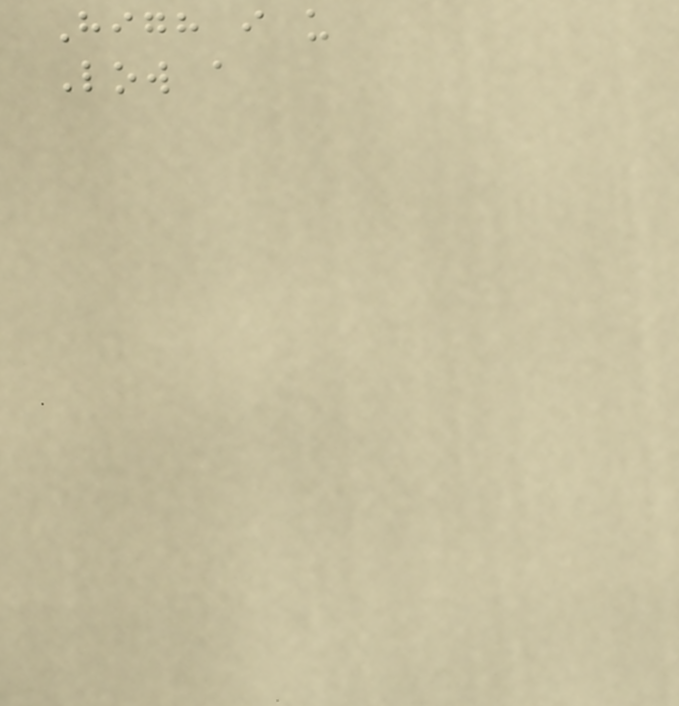High i u
Low a
